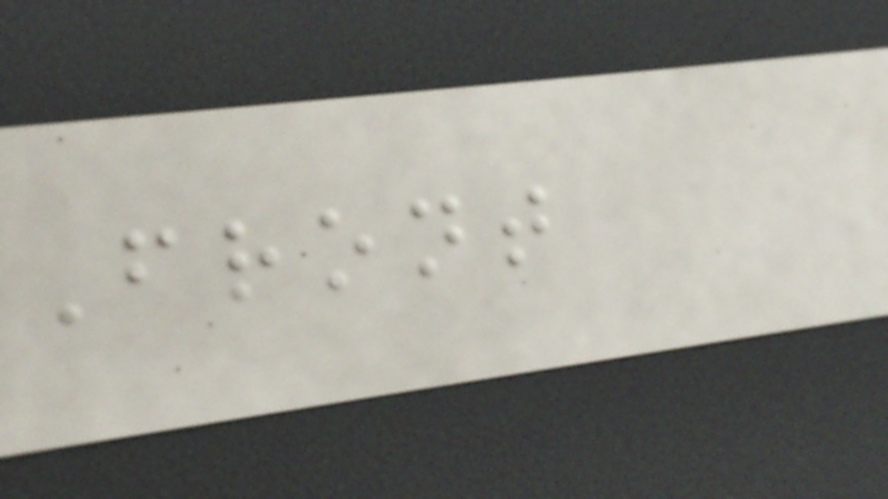Front
